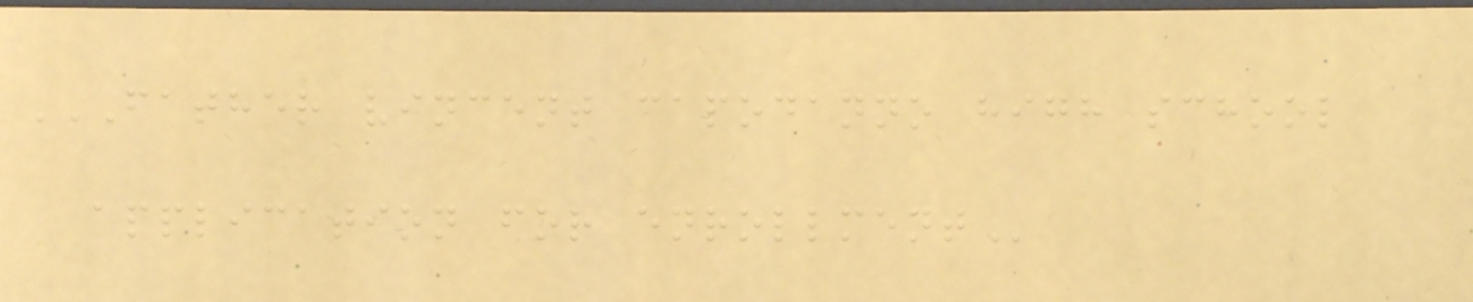FATHER VINCENT CAPODANNO HIGH SCHOOL
APPLICATION FOR ENROLLMENT
